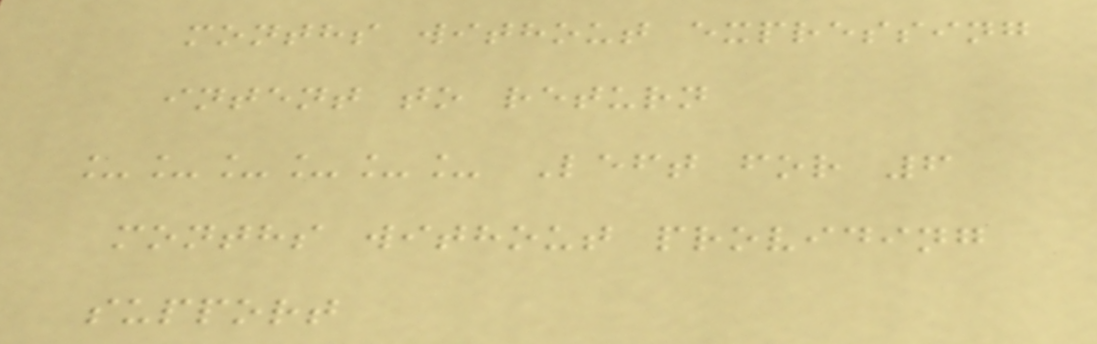months without expressing
intent to return
______ Left for 6
months without providing
support
